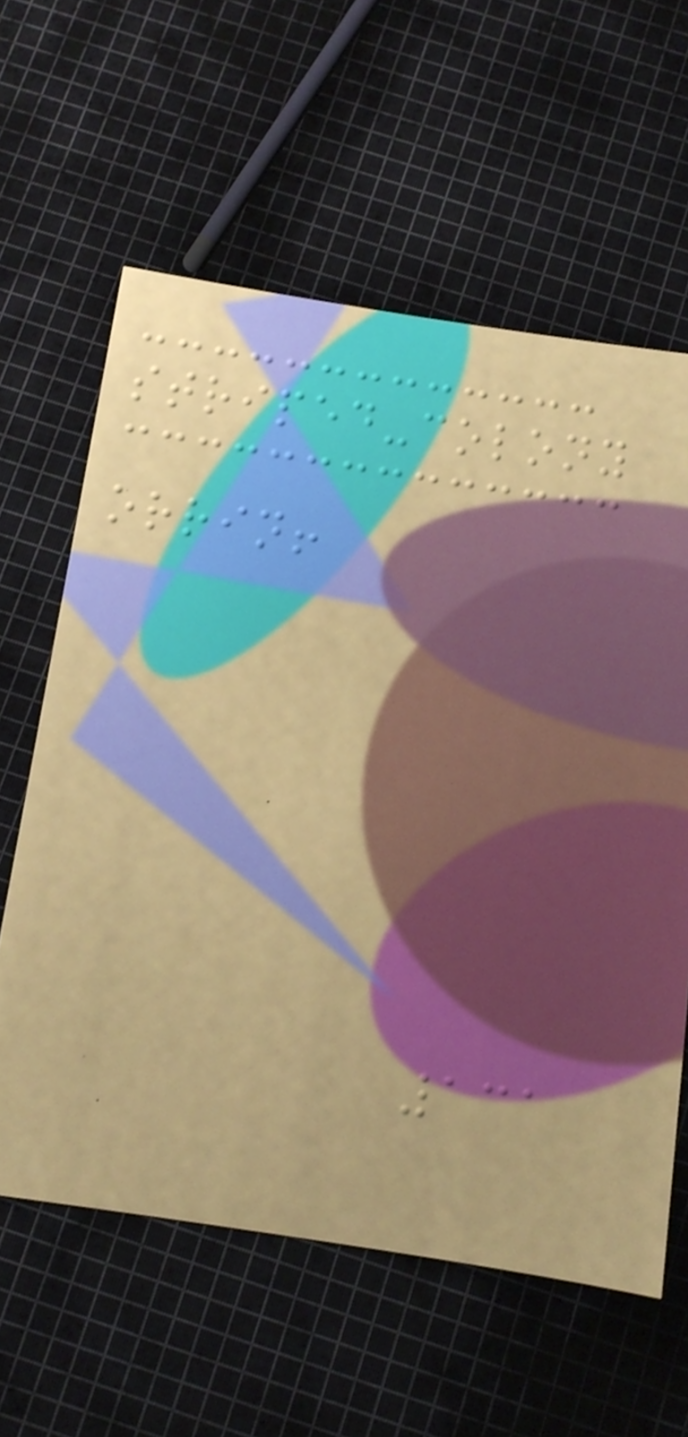striped-colony
orrin!
131
